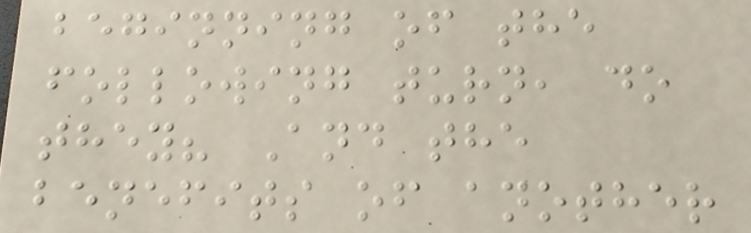beginning of the
following turn, do
they? And the
benefits of another
